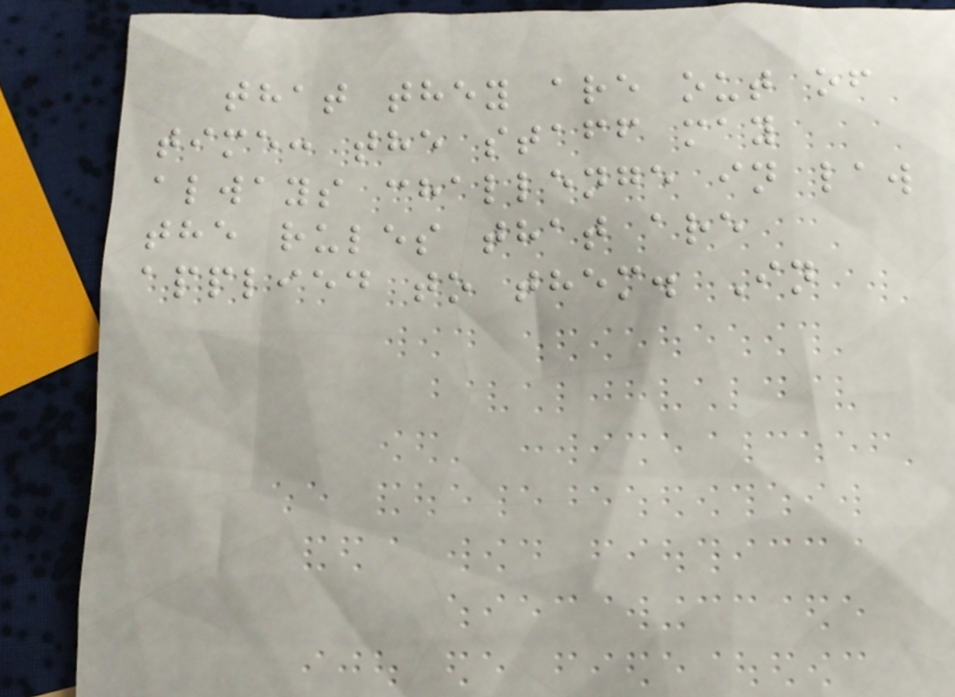that they are out of
time: the staff may
always challenge in law
the rules that are
applied to them. In
